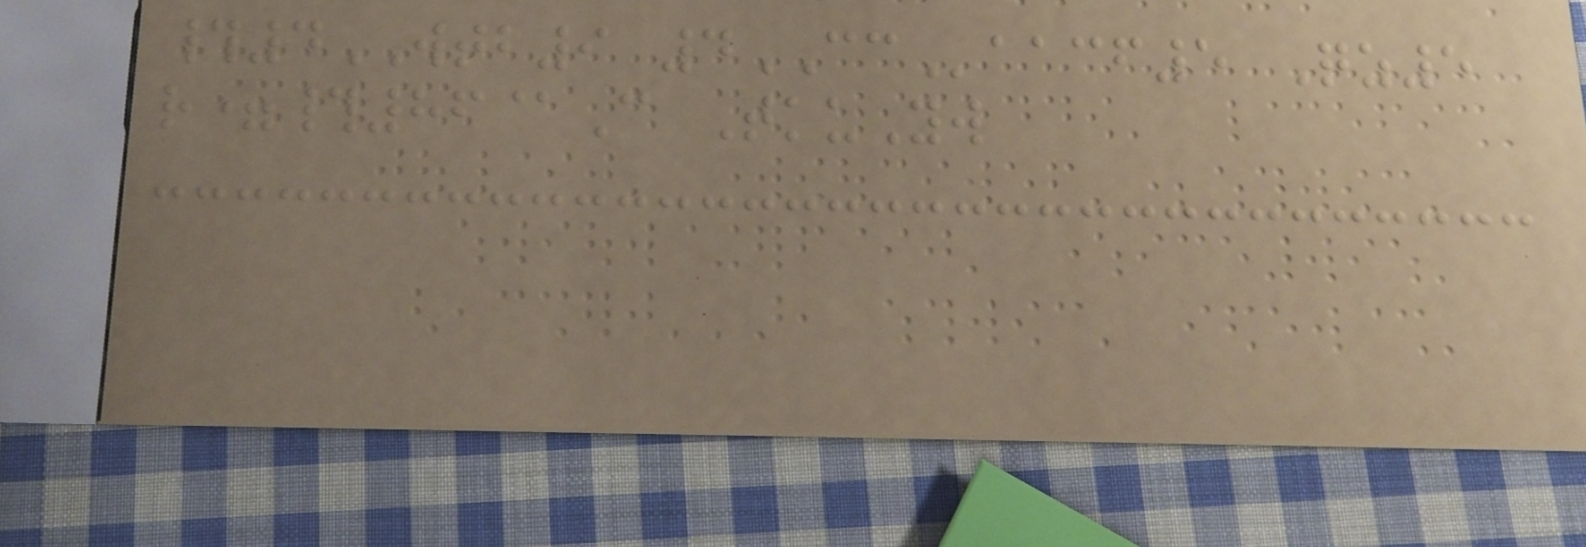#4WTB9 4CCaacf5 Qz5
r=#86@C TkuYw
